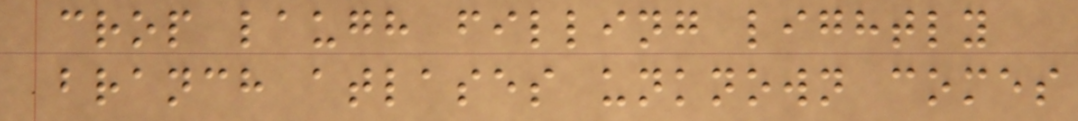crop laugh filling lightly
branch atlases unknown comes
